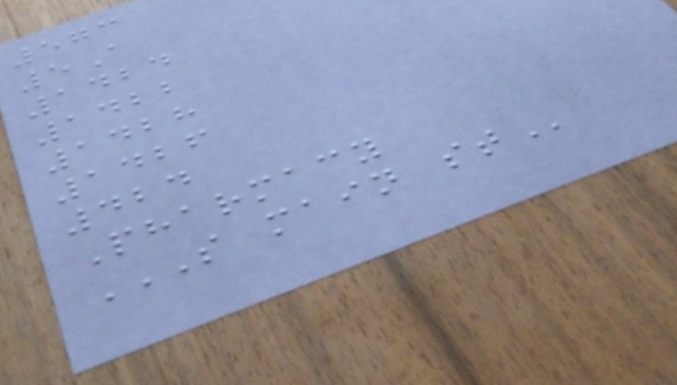573
5A
1424
1422
1428
1426
424
Pharmacy
S MAIN ST
